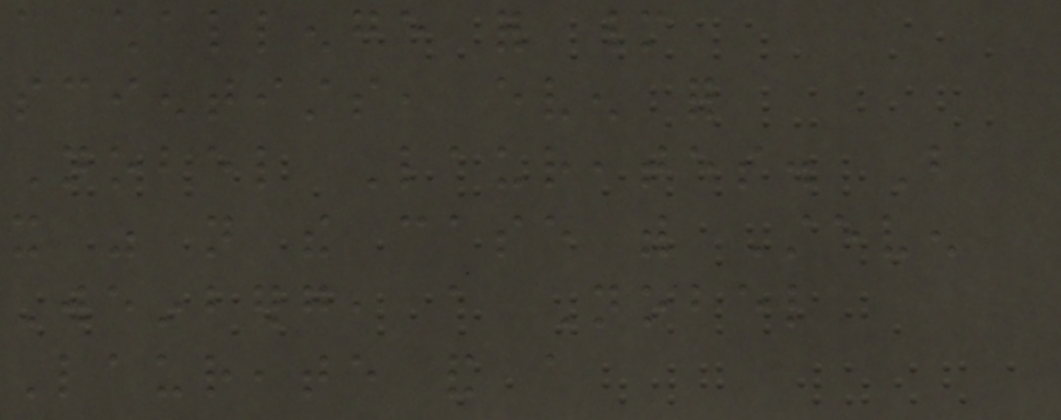a challenge for many
scientists, even for
Nobel Laureates. But
it was not the case with Steven
Weinberg, a Nobel
Laureate and a
